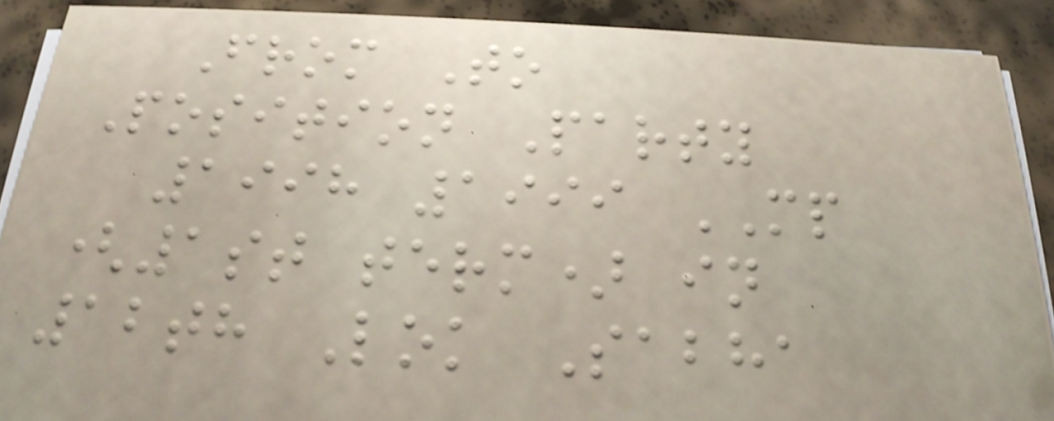From To
Position Party
1998 1999 MP
(1st term) in
12th Lok Sabha
